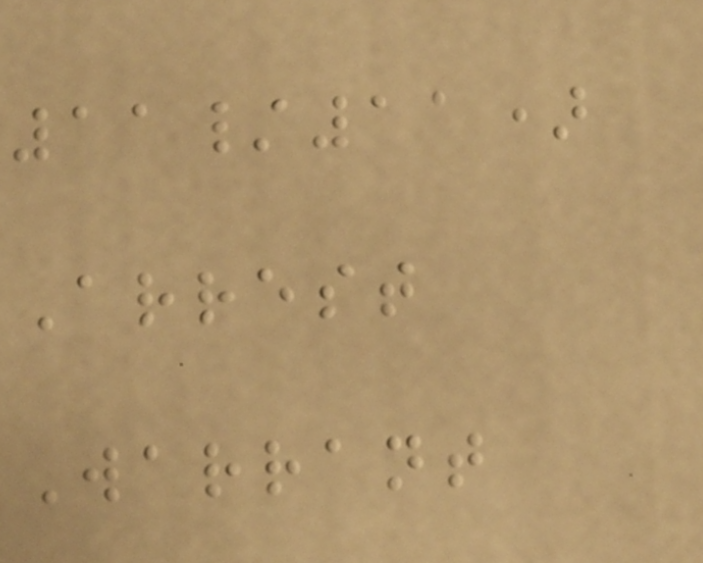11/11)
Arrest
Warrant
